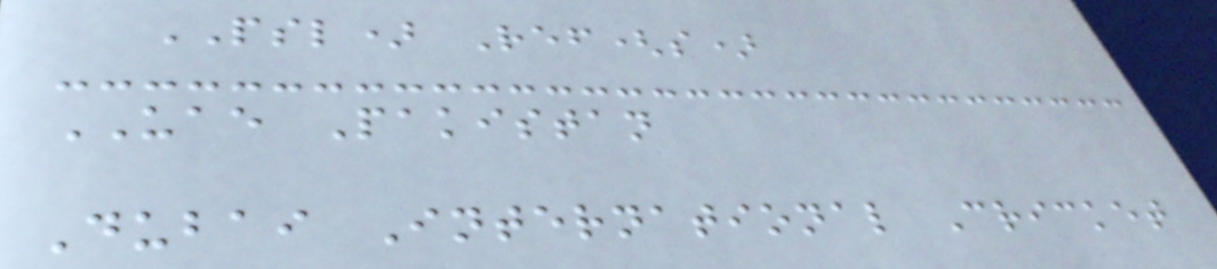PSL) Ref(s)
UAE Pakistan
Dubai International Cricket
